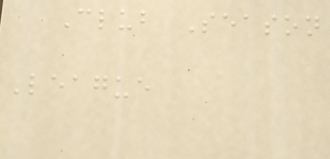Club Season
League
